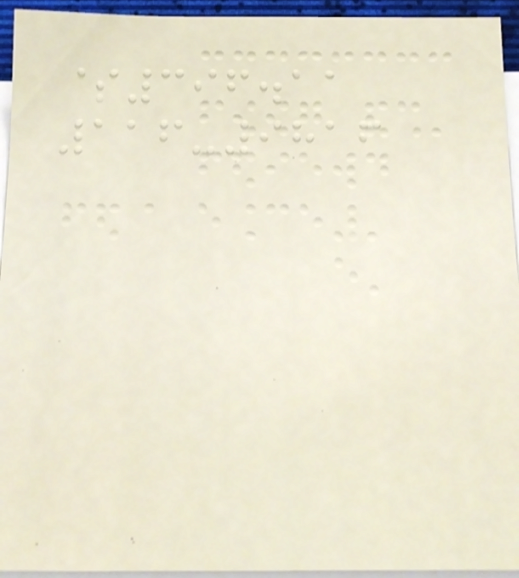$396.11
116-9816
